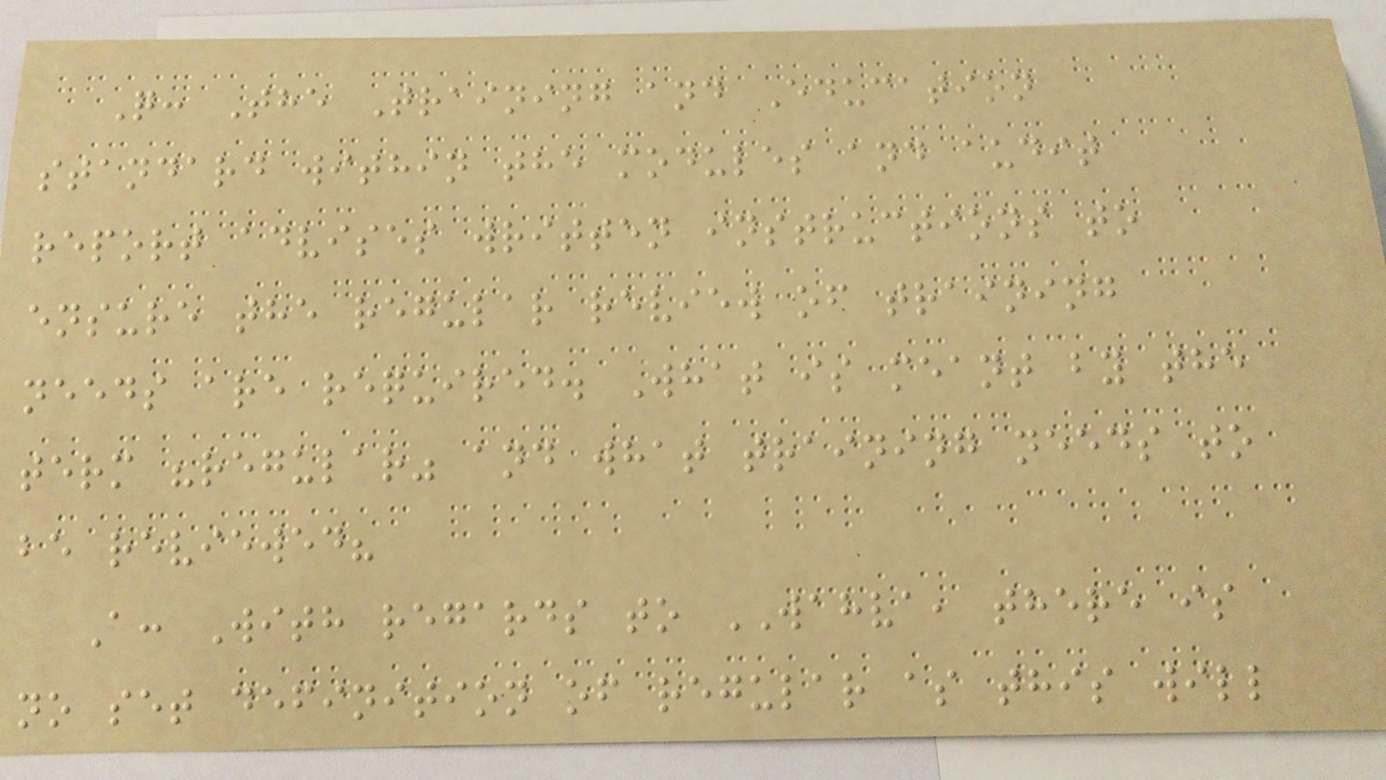Q: The Training and Education
standard within the modules and audit
report advises written instructions to
ensure the regular review of training
needs are required. What is meant by the
term "regular" and what training needs to
be reviewed?
A: With regards to WAHVA, there is
no set definition of regular as this will
